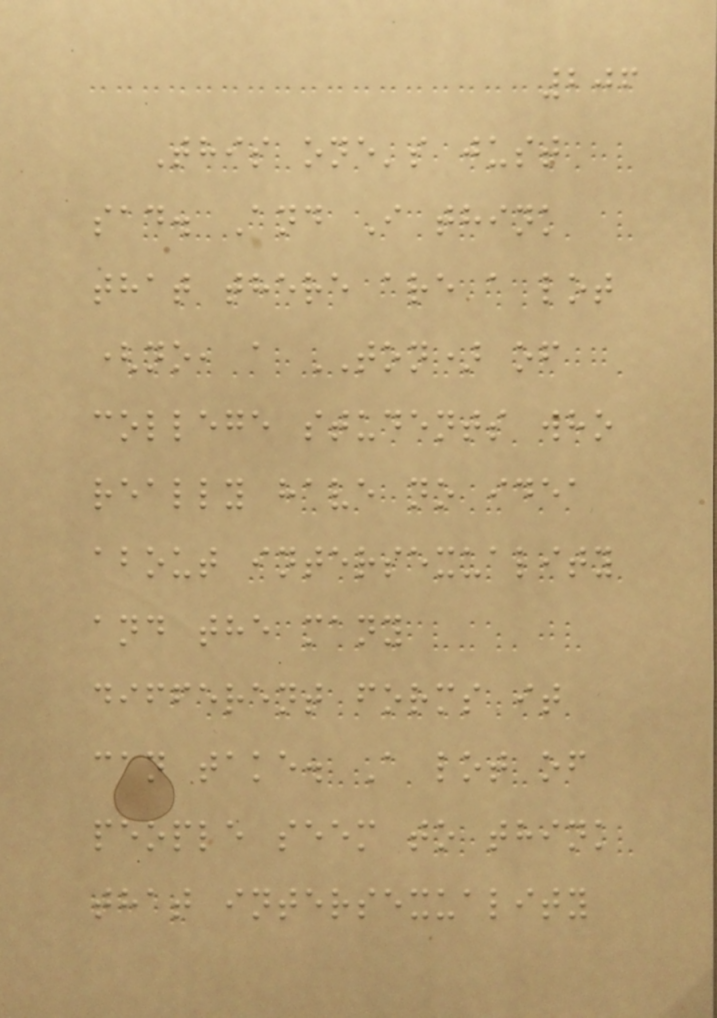206
This one's just
sad. And I think
that there are a lot
(no, a TON) of
college students who
really have no idea
about intersexuality
and the many
different forms it
can take. A lot of
people seem to think
that intersexuality
